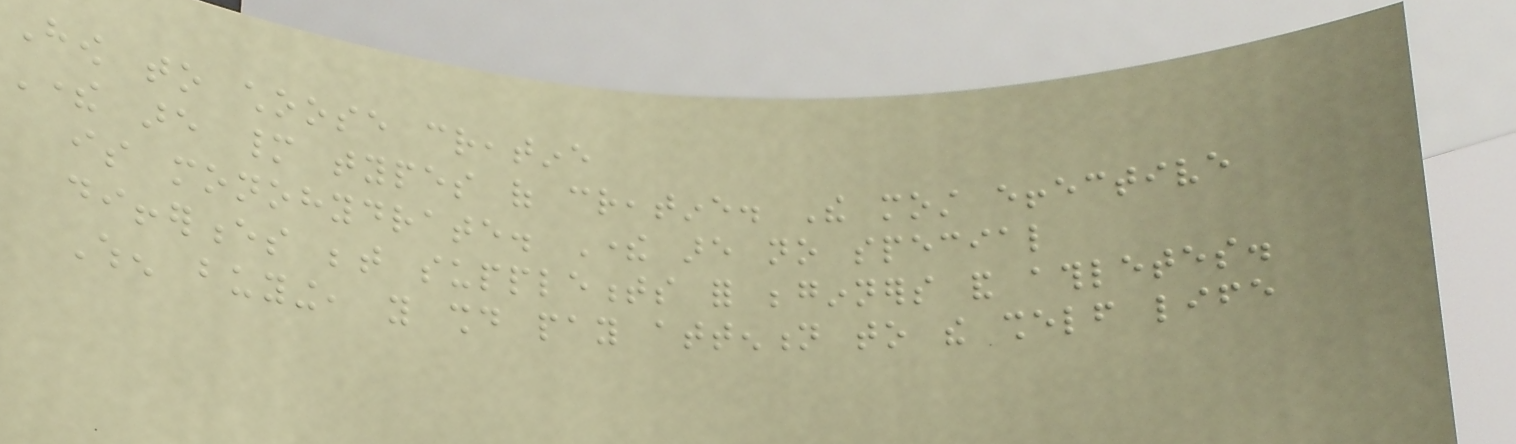How to choose creatine
There are many types of creatine. The most effective
is monohydrate. There are no special
differences between supplements for beginners and athletes.
When buying, you should pay attention to the shelf life
